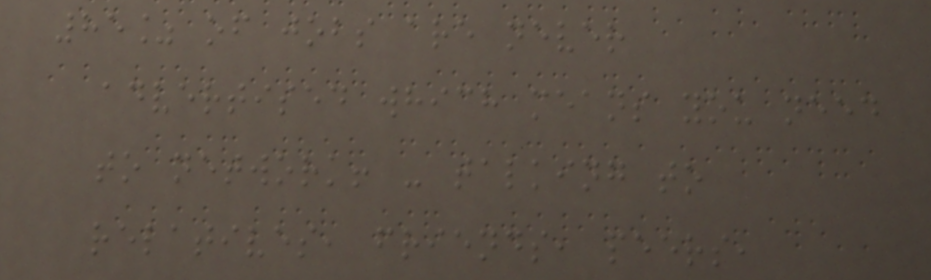85% of jobs are never
advertised which means you need
to network! - talking to
relatives, friends, peers,
